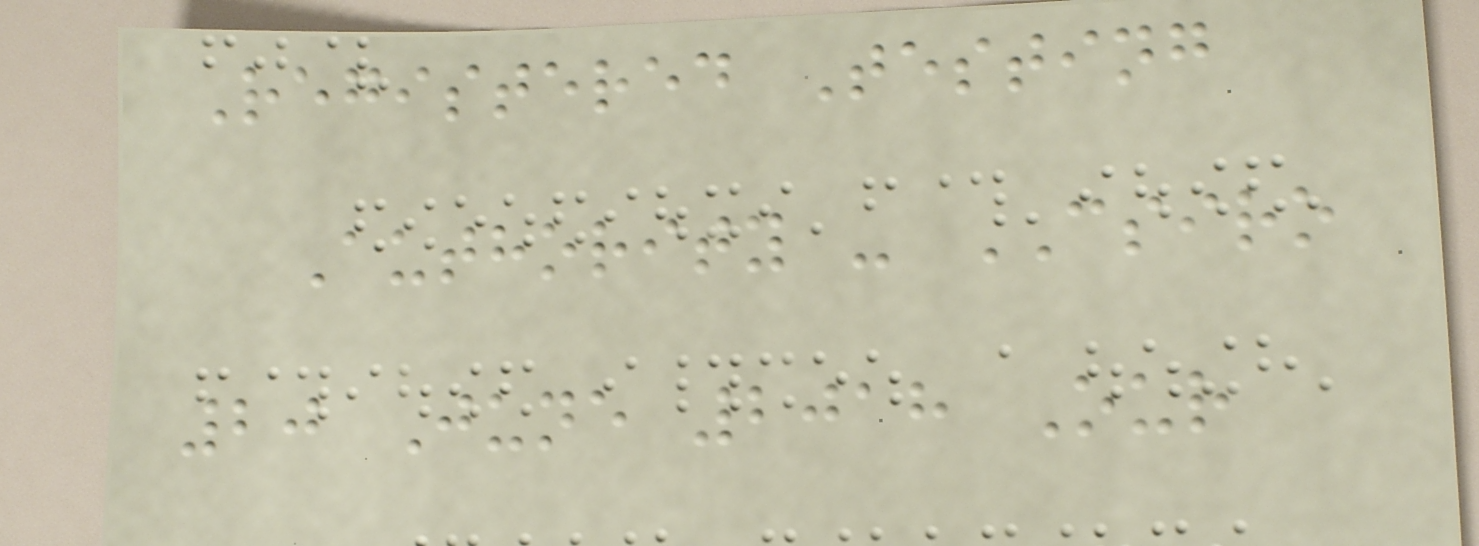Registered Testing
Authority - CSIRO
20 June 2018 Our
